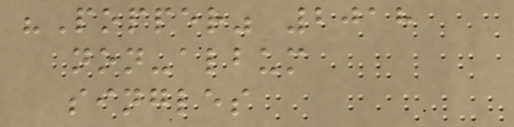"Popper" 2018
non-album
singles
